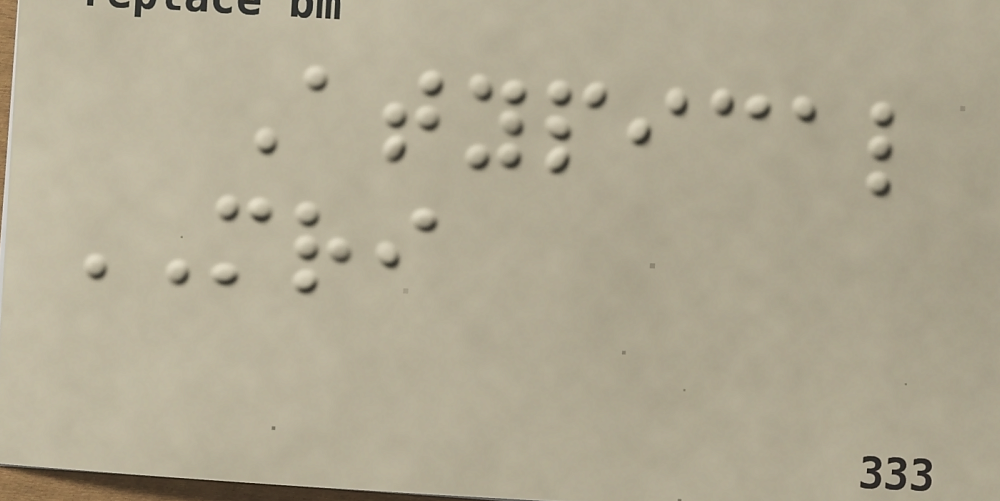Atypical
MRI
